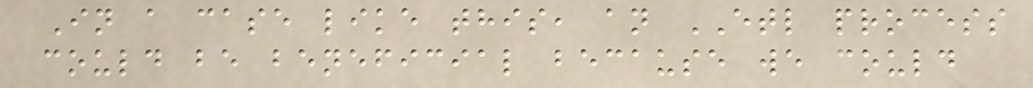In a case like this, an ETL process
could be beneficial because we could
